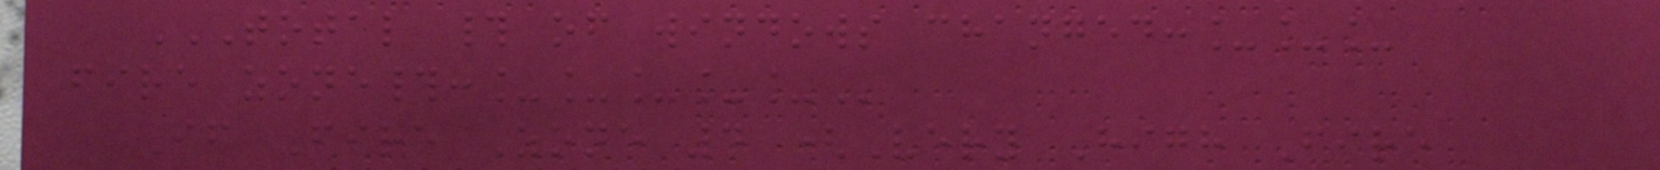TOTAL # OF WINDOWS CHANGED:___
FIRE ZONE#:_____
If Fire Zone 4 (Very High Fire
